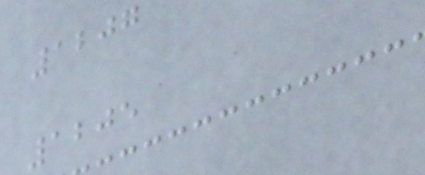1207
1205
